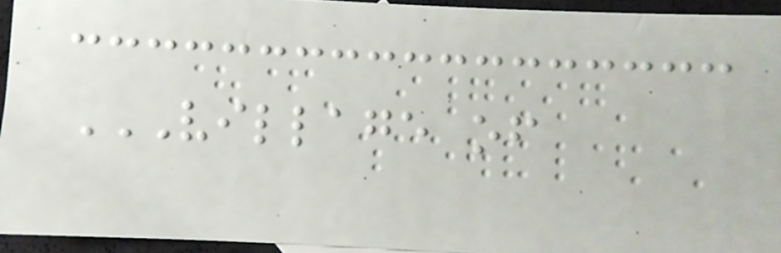VILLAGE OF
